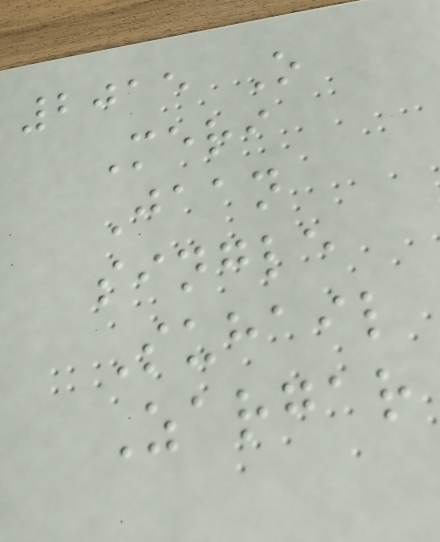2015 O
Meri
Jaan
single
Suhail
Zargar
